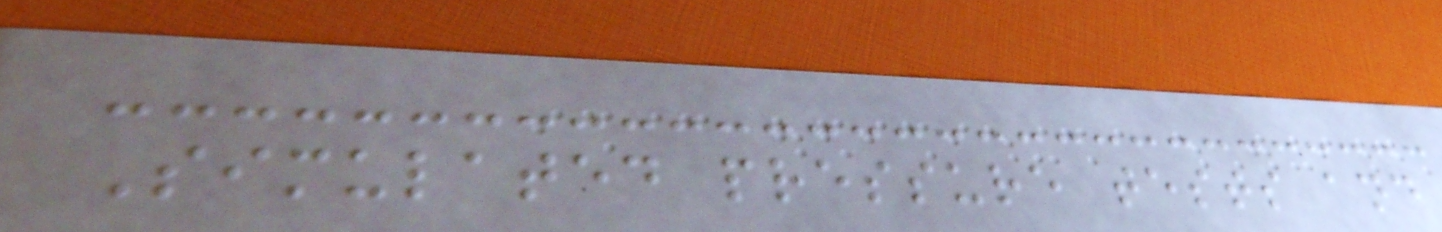Simulated pressure tests and
